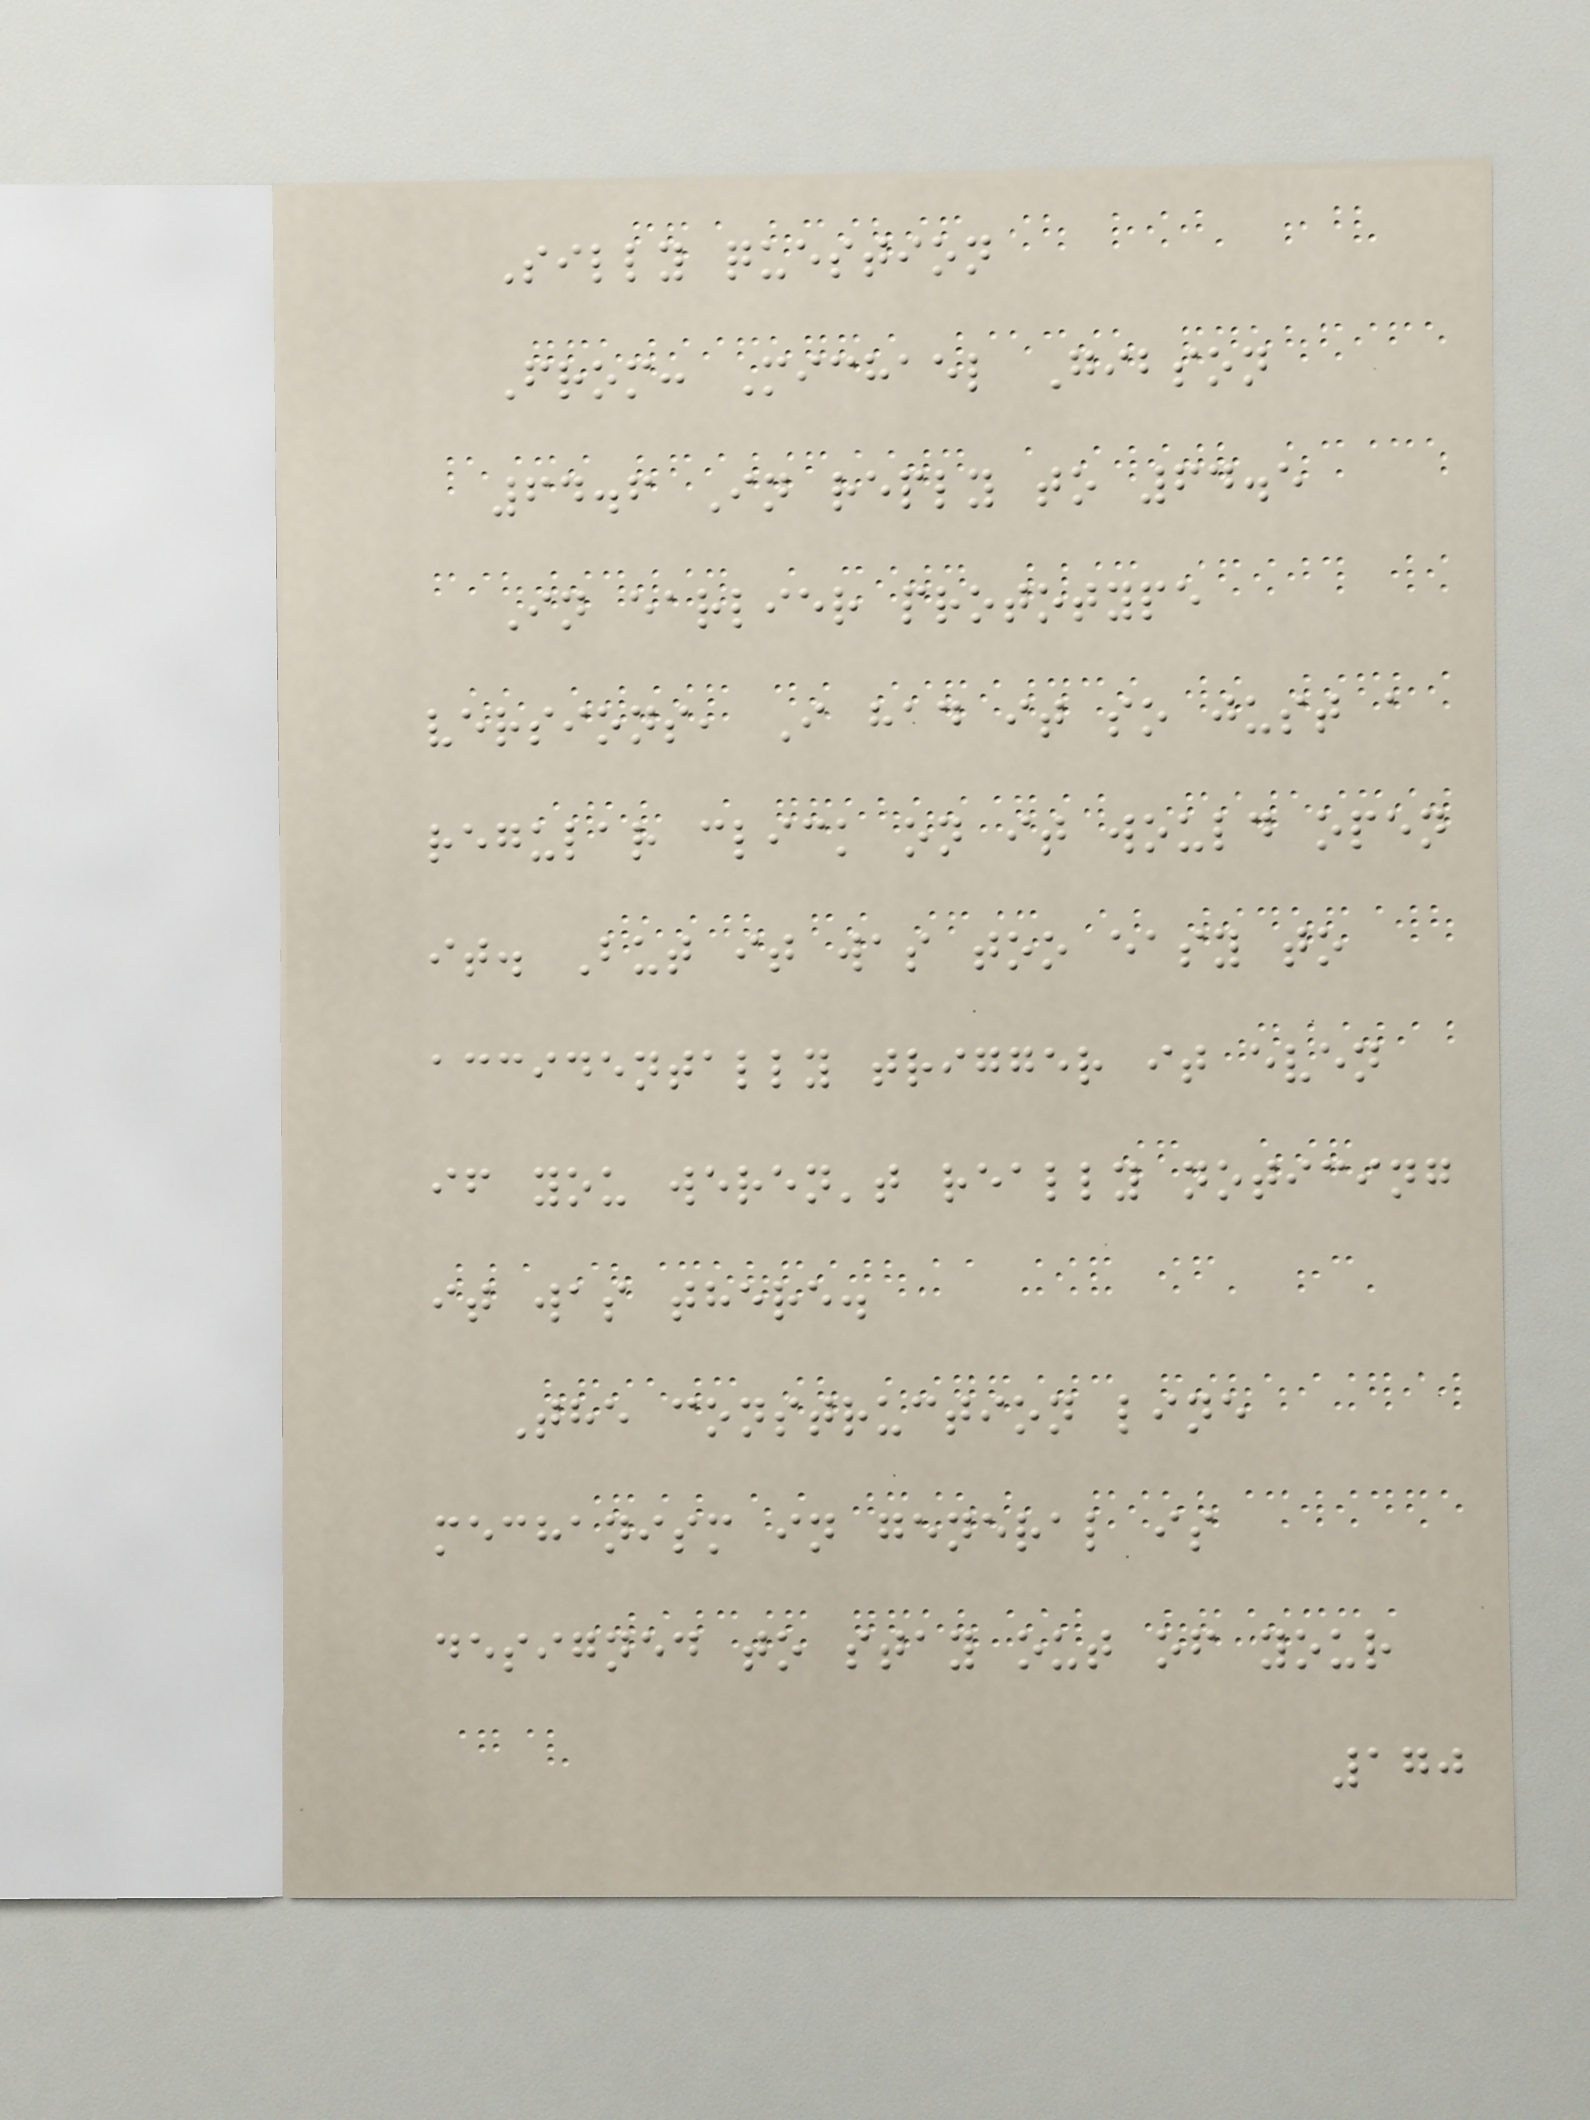Silly question
From: Michael Gibson
64.6 In reply to 64.5
In earlier prototype
versions, I had it so just a
regular click on it would open
it. But it was too easy to
accidentally trigger it even
if you weren't really noticing
it was there.
The construction line
mechanism in general is
designed to stay out of your
170
